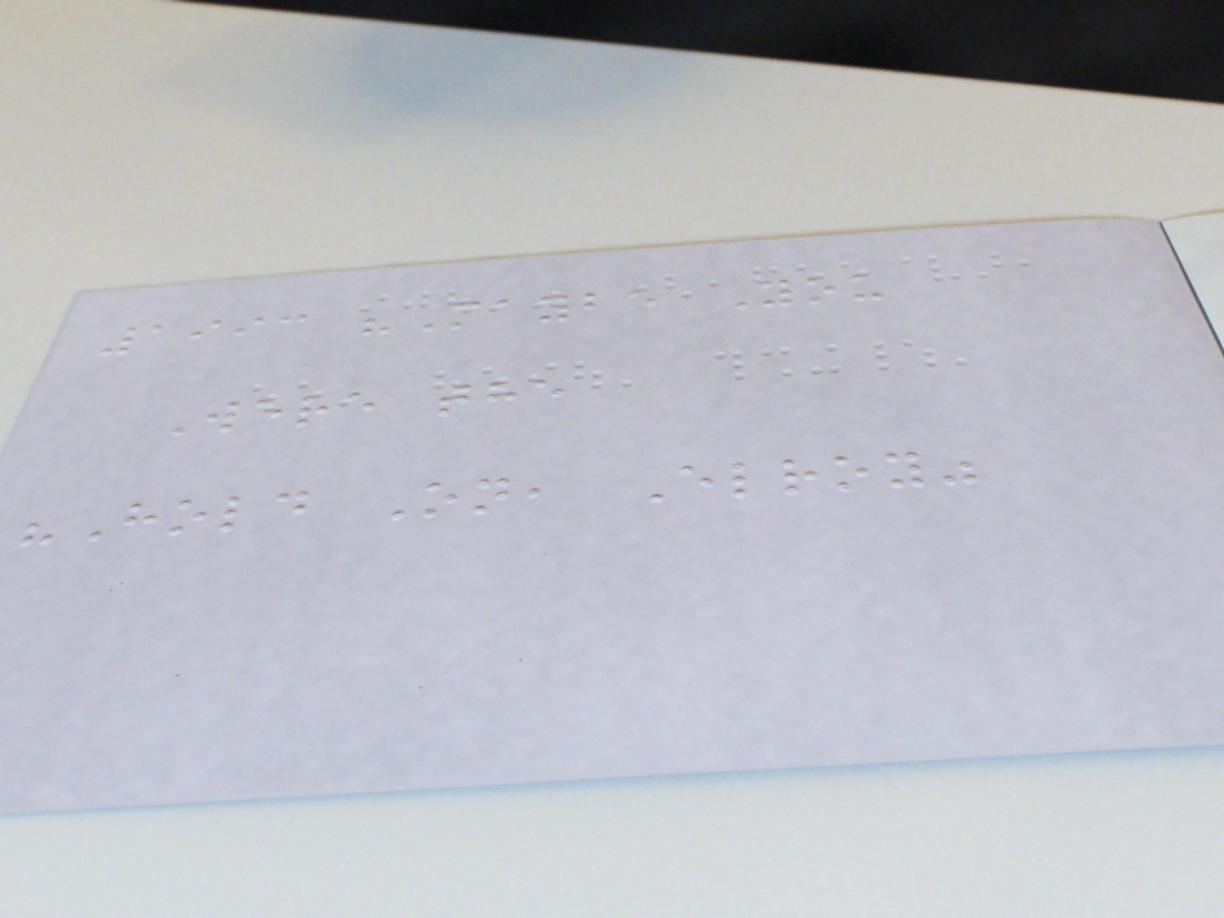1993 "Maybe You
Were the
"Hold On, Elroy"
